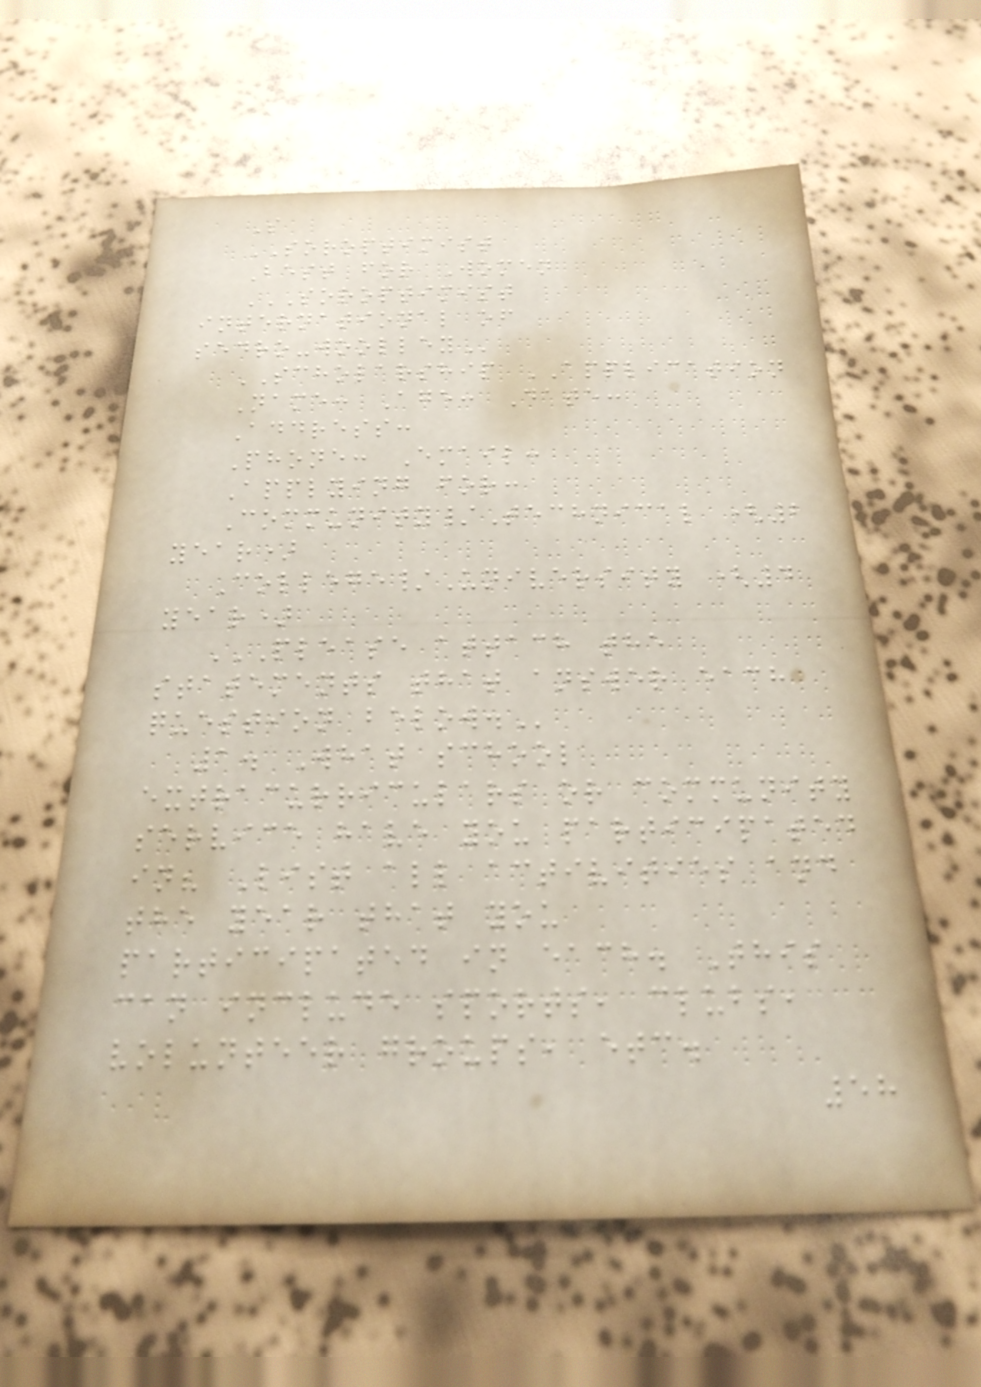S
SOROPTIMIST
Best for Women
SOROPTIMIST
INTERNATIONAL OF
SEDRO-WOOLLEY
SCHOLARSHIP APPLICATION
Name: Age: Date:
Address:
Phone: Email:
Applying for:
Community/Technical (2
year)
College/University (4
year)
PLEASE ATTACH THE
STATEMENTS THAT ANSWER EACH
QUESTION BELOW.
1. What school
extracurriculars or community
service have you participated
in? List all activities and
the year that you
participated in each. This
can include sports, clubs,
volunteer groups, etc.
58
